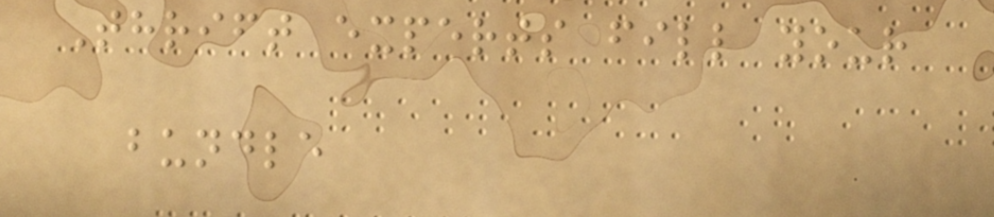Thrift experts fill your
bundle
